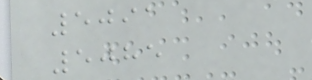5091
5085
